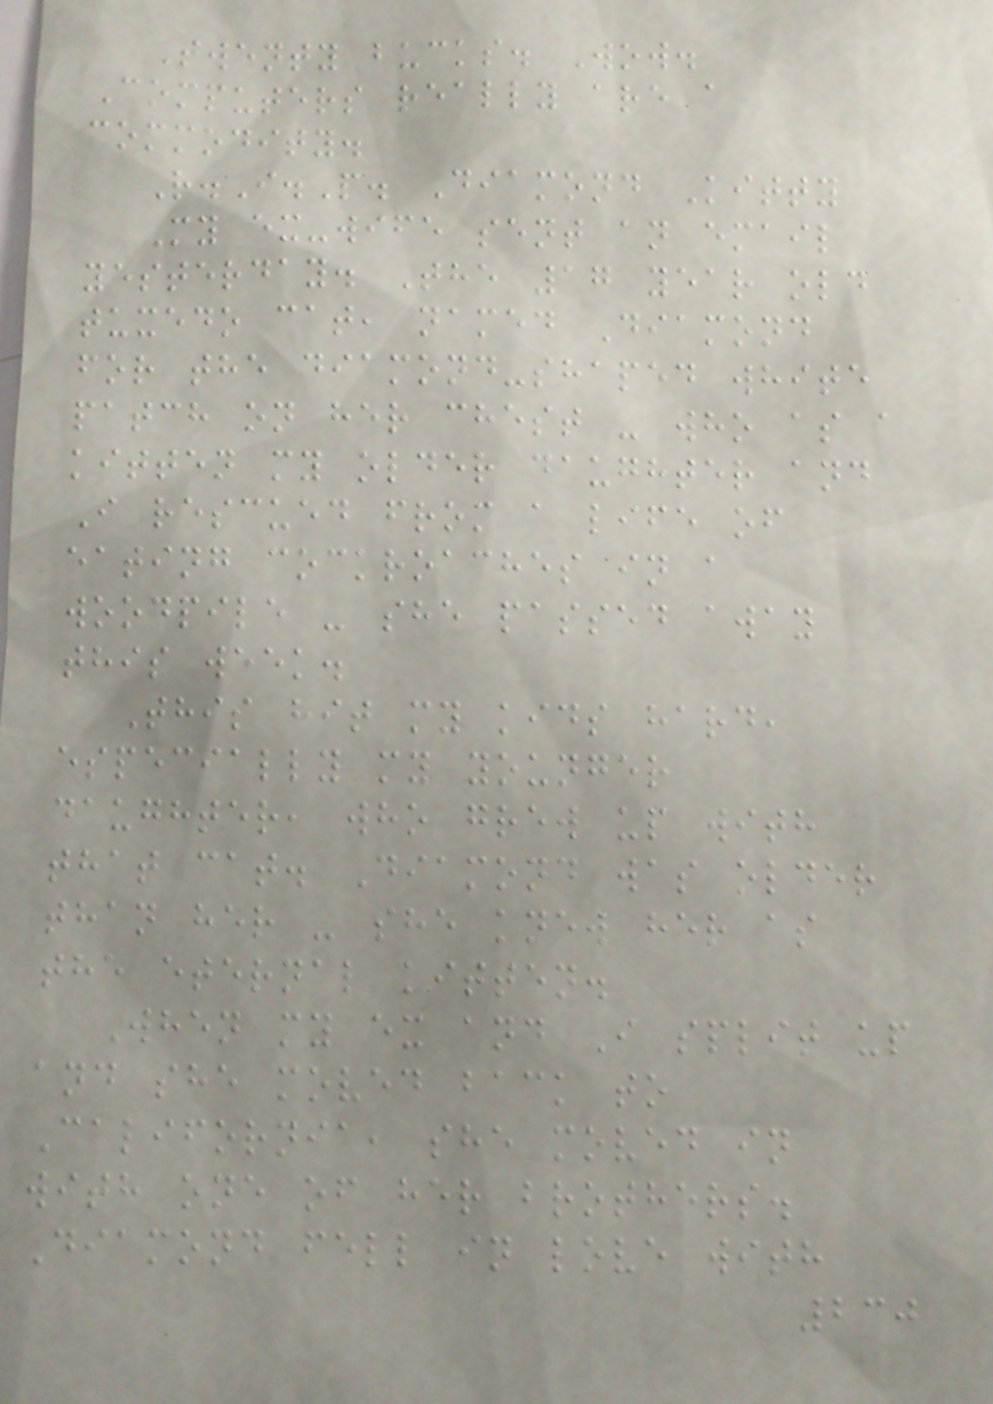Twenty bucks. Wow.
Computers really are a
commodity.
R.I.P. Diamond Kitty
My ex-wife sent an email
yesterday. The 17 year old
tuxedo cat, named Diamond
for the diamond-shaped white
patch on her chest - who as a
kitten my older daughter and
I rescued from a life of
eating cockroaches in a
woodpile - she passed away
this week.
This hit my kids hard,
especially my younger
daughter, who grew up with
that cat. Diamond was older
than her - she knew her as
the eternal kitten.
When my ex and I split up
and she moved back to
California, she moved in
with one of her brothers.
Diamond fell in love with
230
